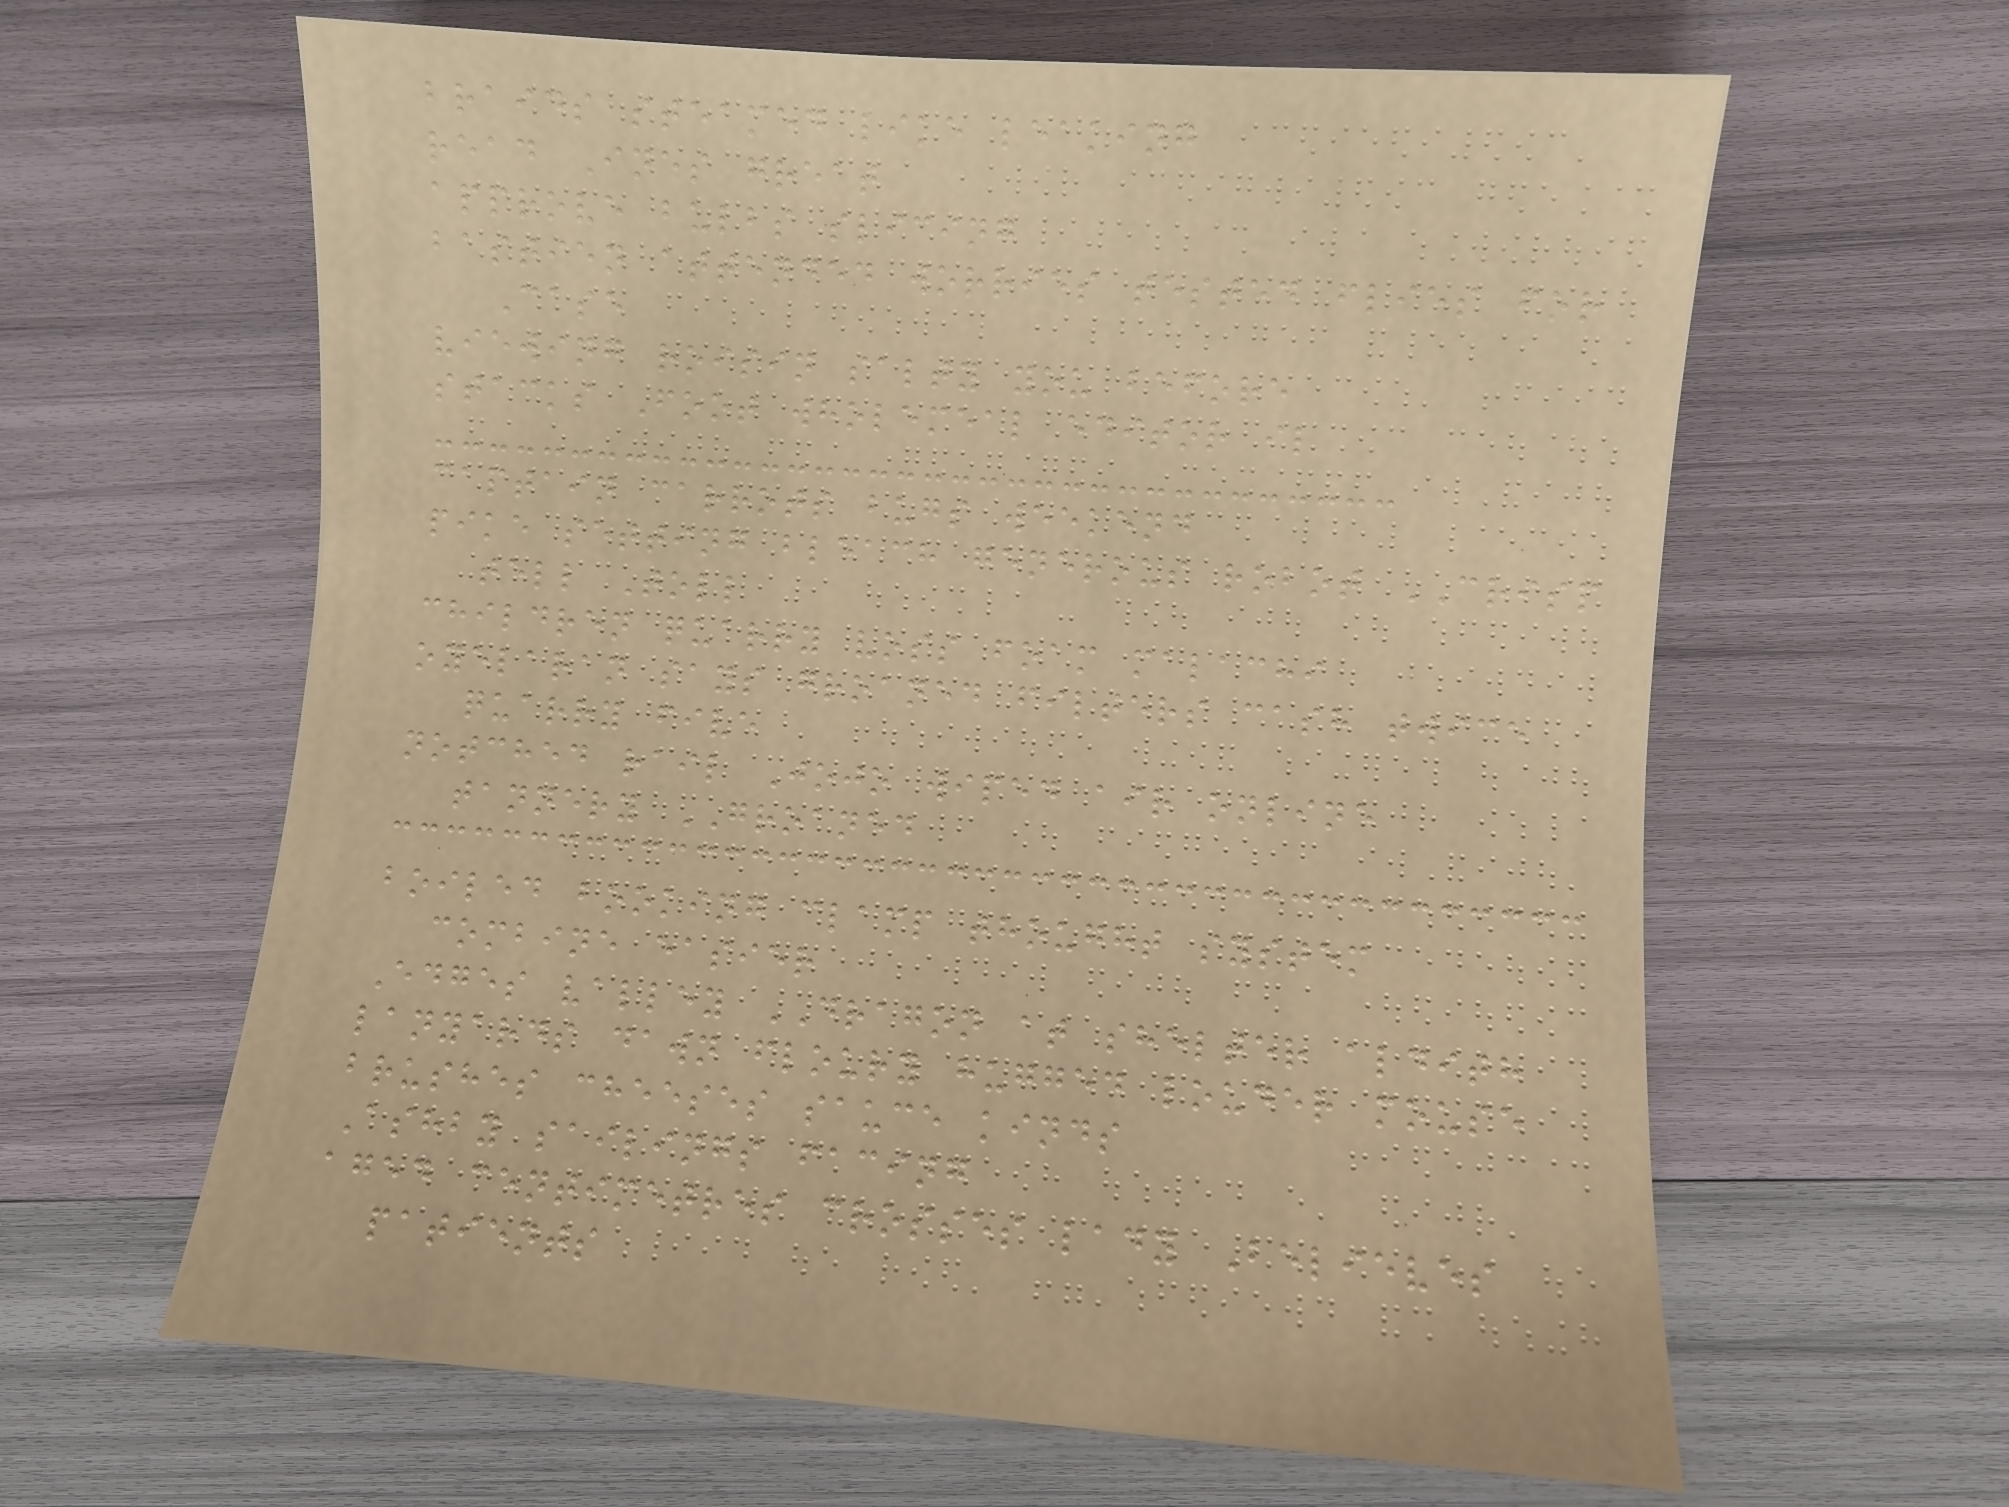braids steamed like leaking
read Ines great
approve bulbs slicing
bastien attended worries tested flies for
Case
viewing roisin salty you before
stacks Foot wholemeal editor il
captain carrots bugs weekend
pike setting bleach generous robot CRISP
tell Toll
children quarry voss foam malachi
oyelaran says groaned filters cash twice
quarry five
notched rail Jojo wiped air online
tannery GROANED
boiled booking clamp thought system
combine easier
Edges valley DRAGON at shelter aldith
lanyards dawn floury hugged louder mouse
brushes cheeses sauce kinds
Ashby sailings facing
aged centimetres crosses lady Believes
patients
